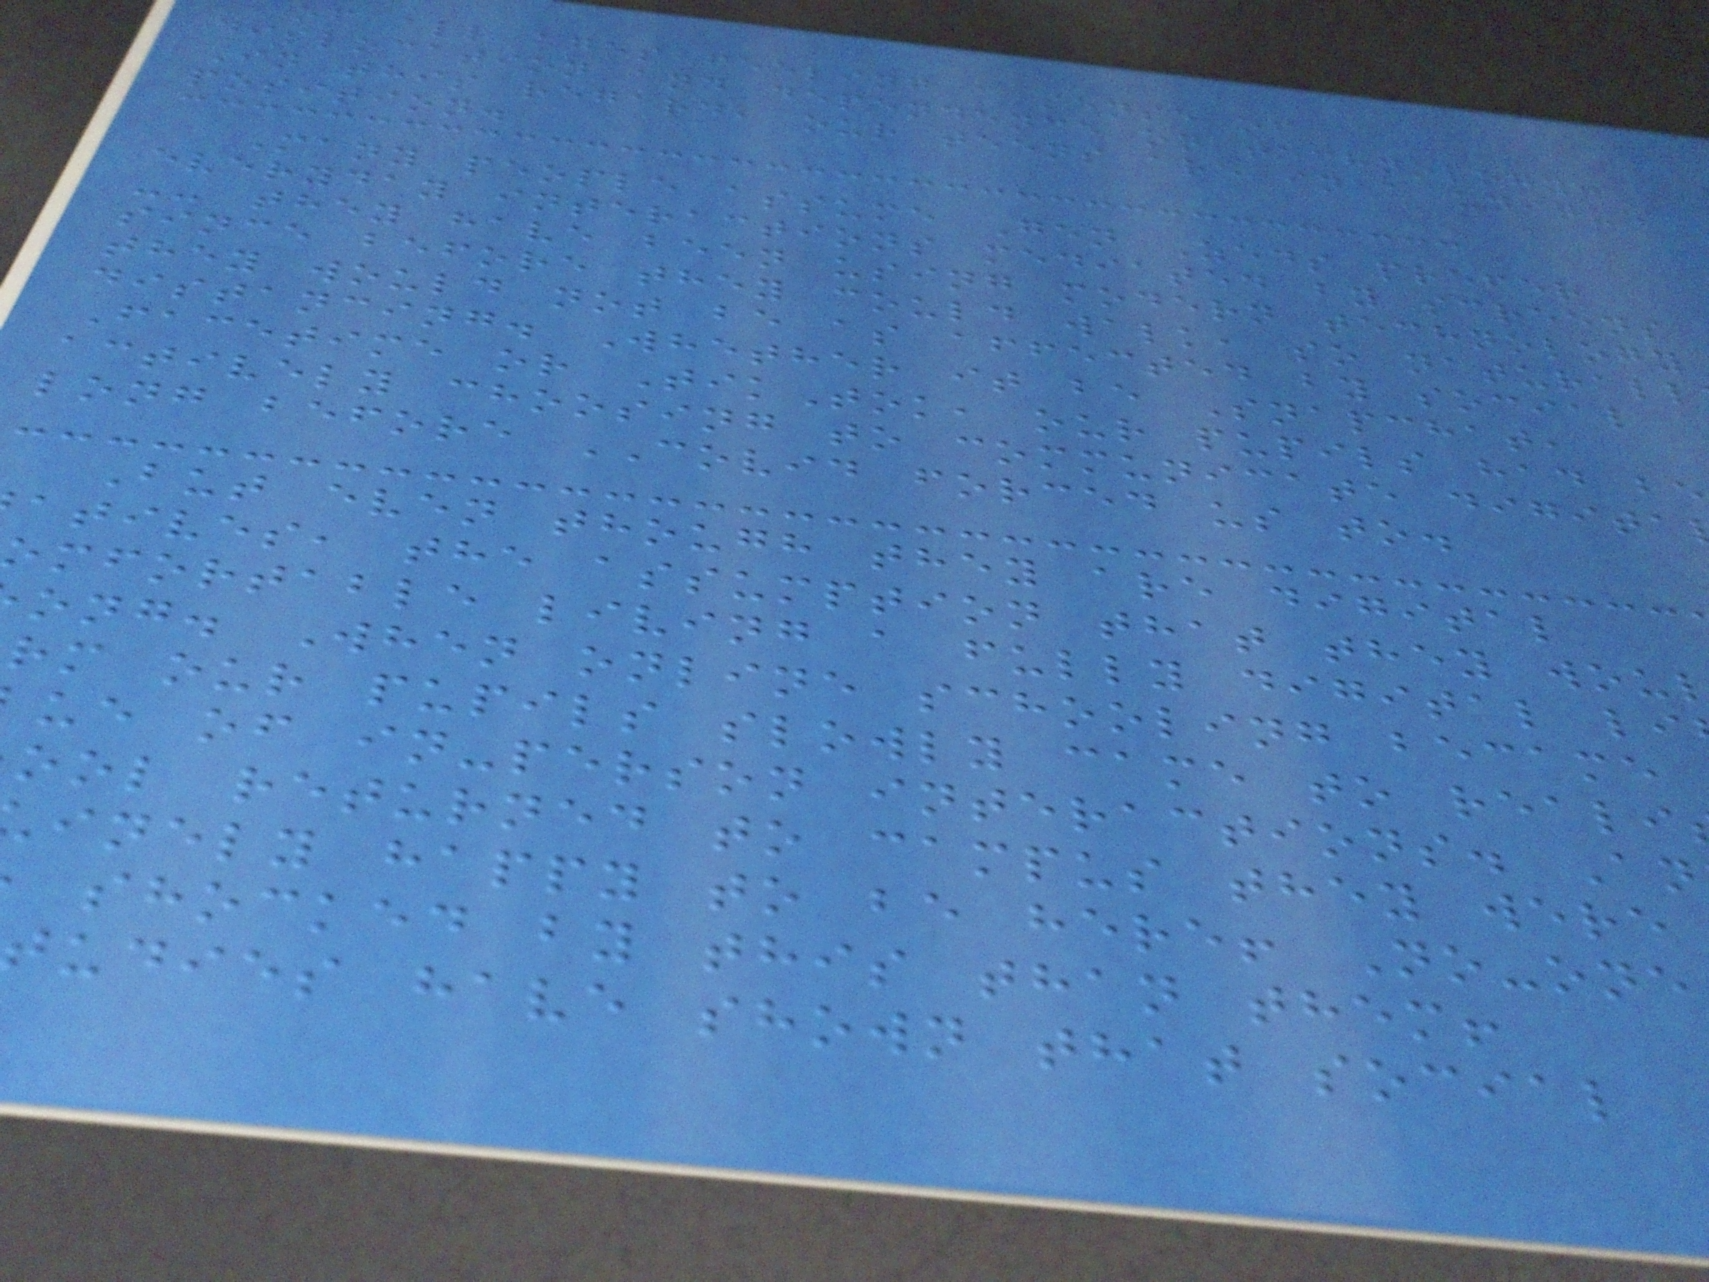of all ages feeling a sense of
dislocation and dependence on technology.
In this regard, our teens are in a unique
position.
Many people assume Gen Zeds prefer
everyday interactions mediated by screens
-- they have been using modern technology
since before they could walk, so naturall
they would not be as affected by social
distancing. Whether it be Snapchat,
Facetime or TikTok, our pupils had be
actively choosing to communicate digita
long before COVID forced us to.
But even though they are digital
atives, the assumption that they wou
mfortable living a fully digital li
ong. When online schooling became
rm our pupils slowly came to reali
ue of in-person interactions. An
ool returned to campus they were
inely happy to be here! No-one
shocked by this than them!
udies have shown that social
